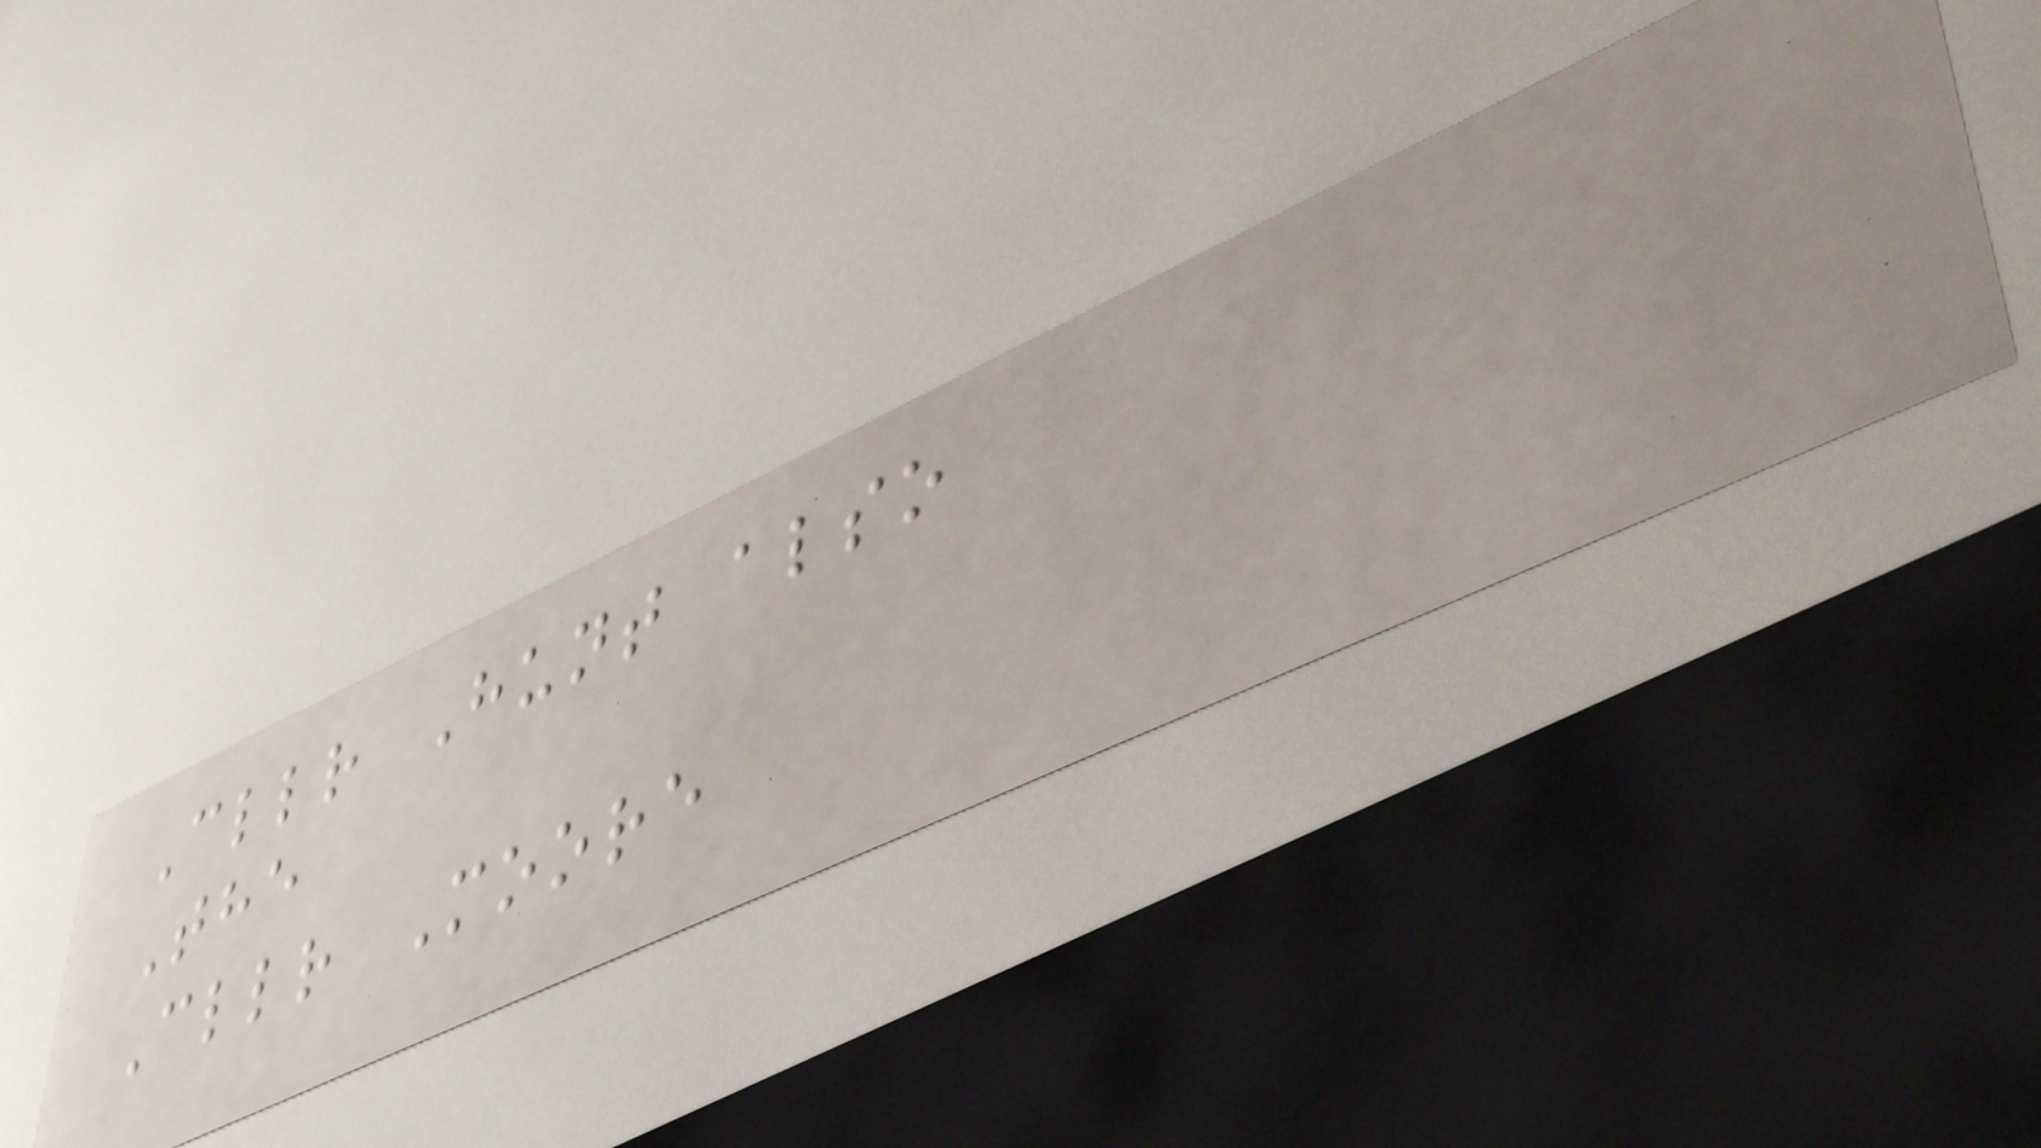Cllr Hunt also
The
Cllr Moore
